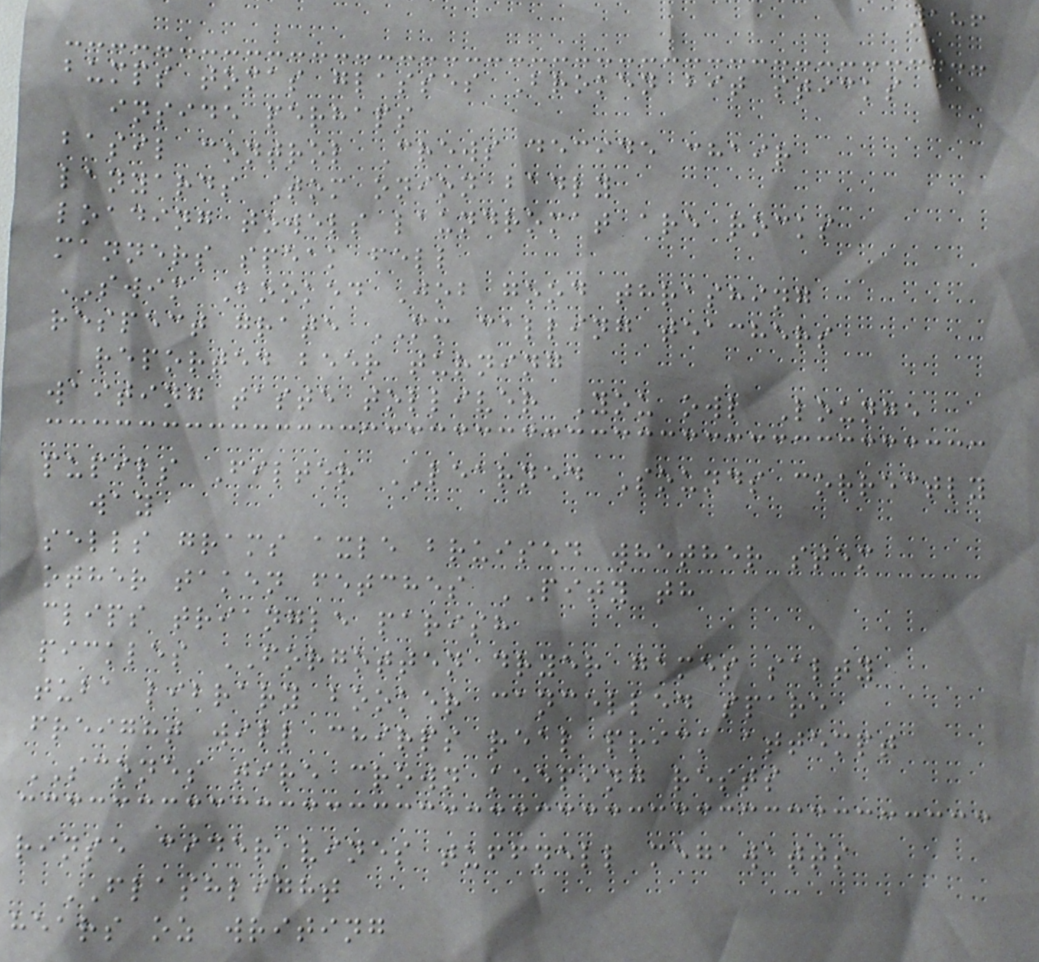186
bumps tomas glasses Broken bit sticks
inside perhaps
basil control Crews decide chair
lanyards Tom onion badly
loading towels laundromat are rocks
manners speak fell
SWIM Booked Job good thrashing
respect grate MM calling teachers
reported beer turning
waiting taste tolliver You owl Lounge
pupils Filter LEARNED Sounds correctly
way
sells grams axle bruised whether stem
other taken fetches PITY th
clips triangle parish
pickles FORGOTTEN dryer games salty
tuba library booker cancelled spare
freight will chirps real prick attempt
SCONES tire crown keeping rests
rinse cider vines tuffnell megawatts
FLASHLIGHT
hears oz writing
